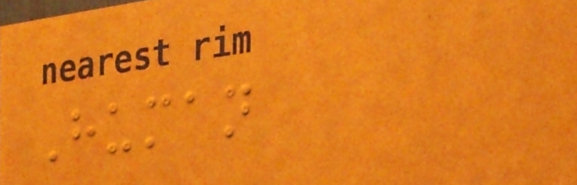Human
